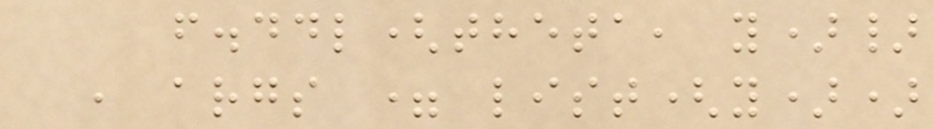f.ddl(theta, y)}
, args = list(y))
